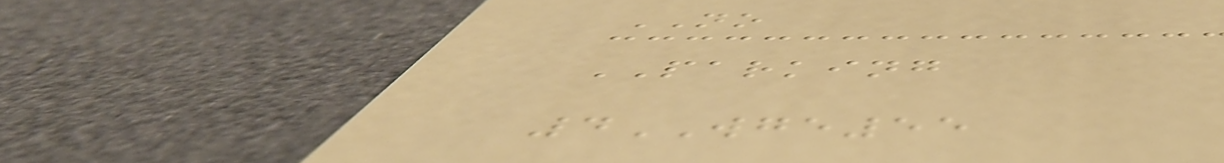NO
PARKING
4WGE55
